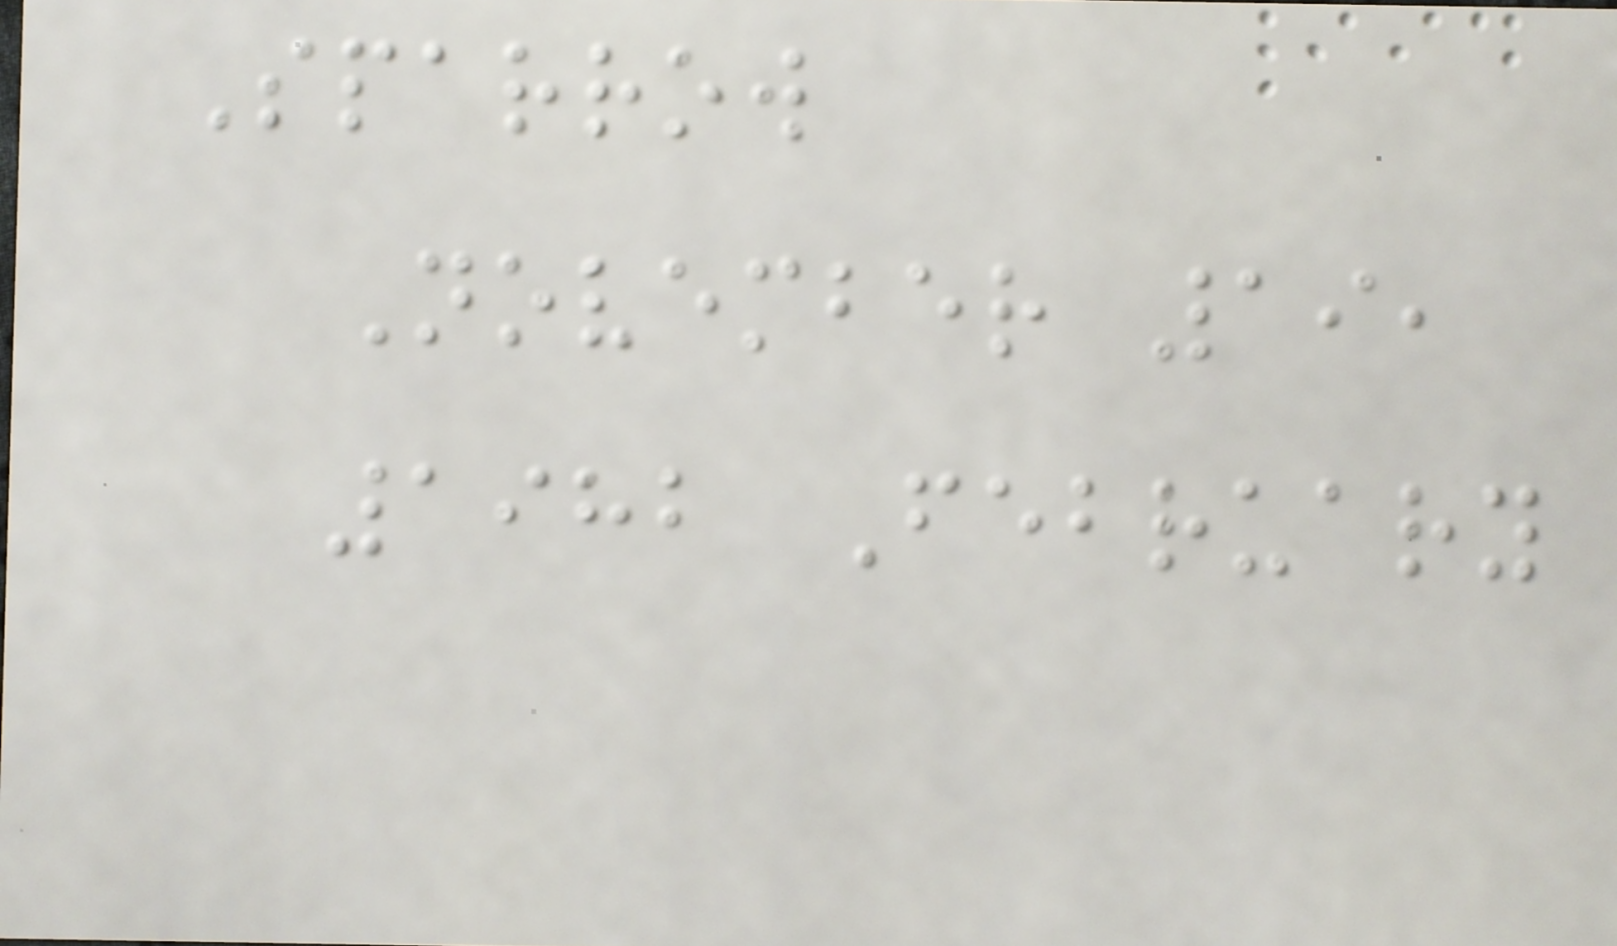Sparrow
November 19,
1982 February
